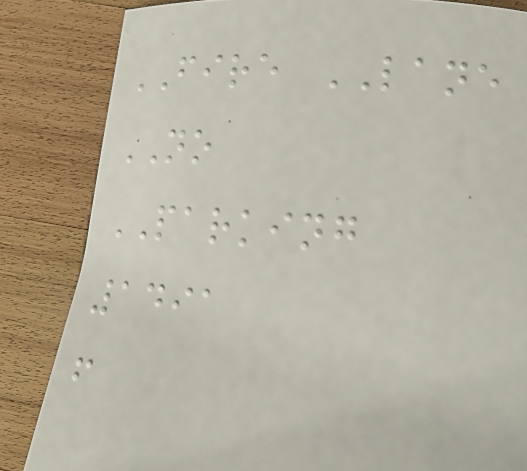FIRE LANE
NO
PARKING
1491
f
